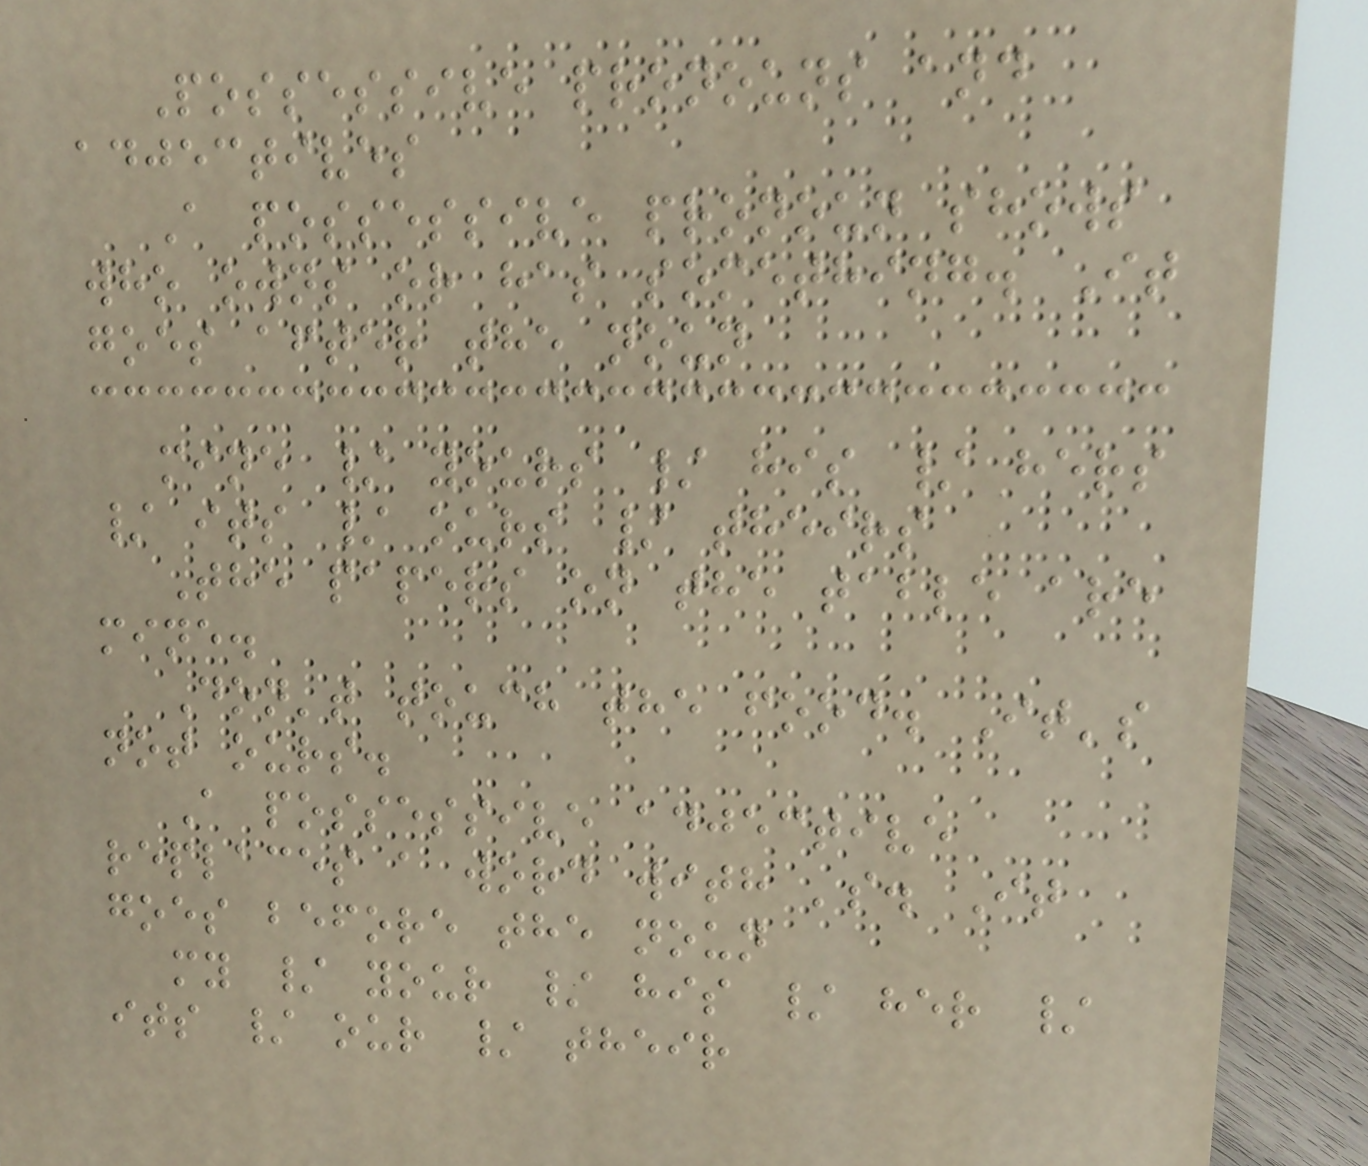Possessive pronouns and
adjectives
A possessive pronoun shows
who owns or has something. It
goes after the noun
mine / yours / his / hers
/ its / ours / theirs
The papers on the table are
mine.
Don't touch the food. It's
not ours.
A possessive adjective
replaces a word with 's. It
goes before the noun
my / your / his / her /
its / our / their
